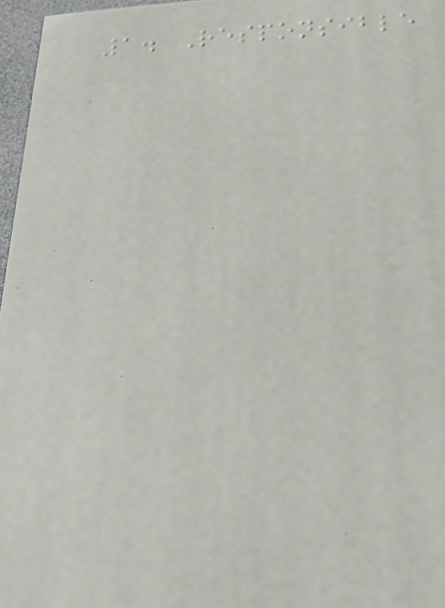1. Responsible
